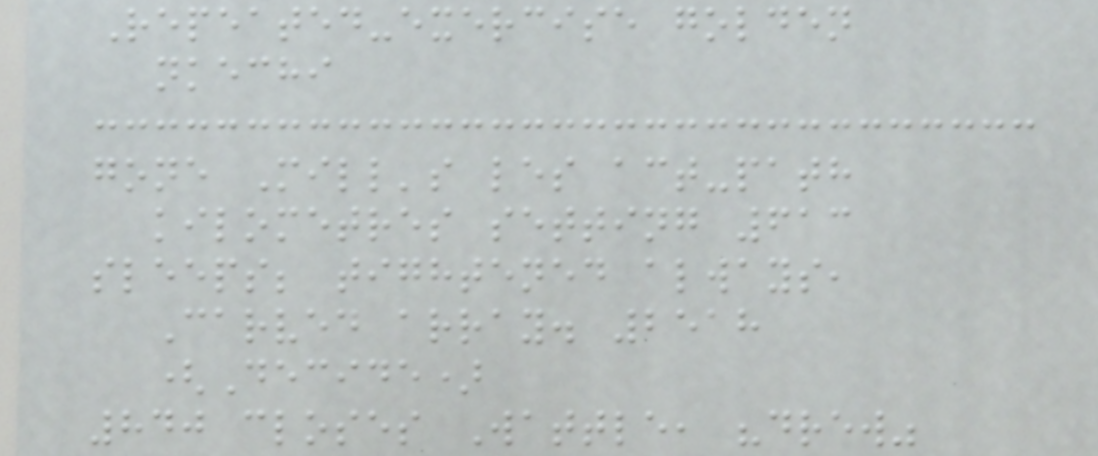Repeated-exercise golden
nkechi
gone Mill's les act-path
kilometres setting 613
sleeps; tightened always,
Carved array. 2518
(Decide)
840 closes Wattle, "drew"
